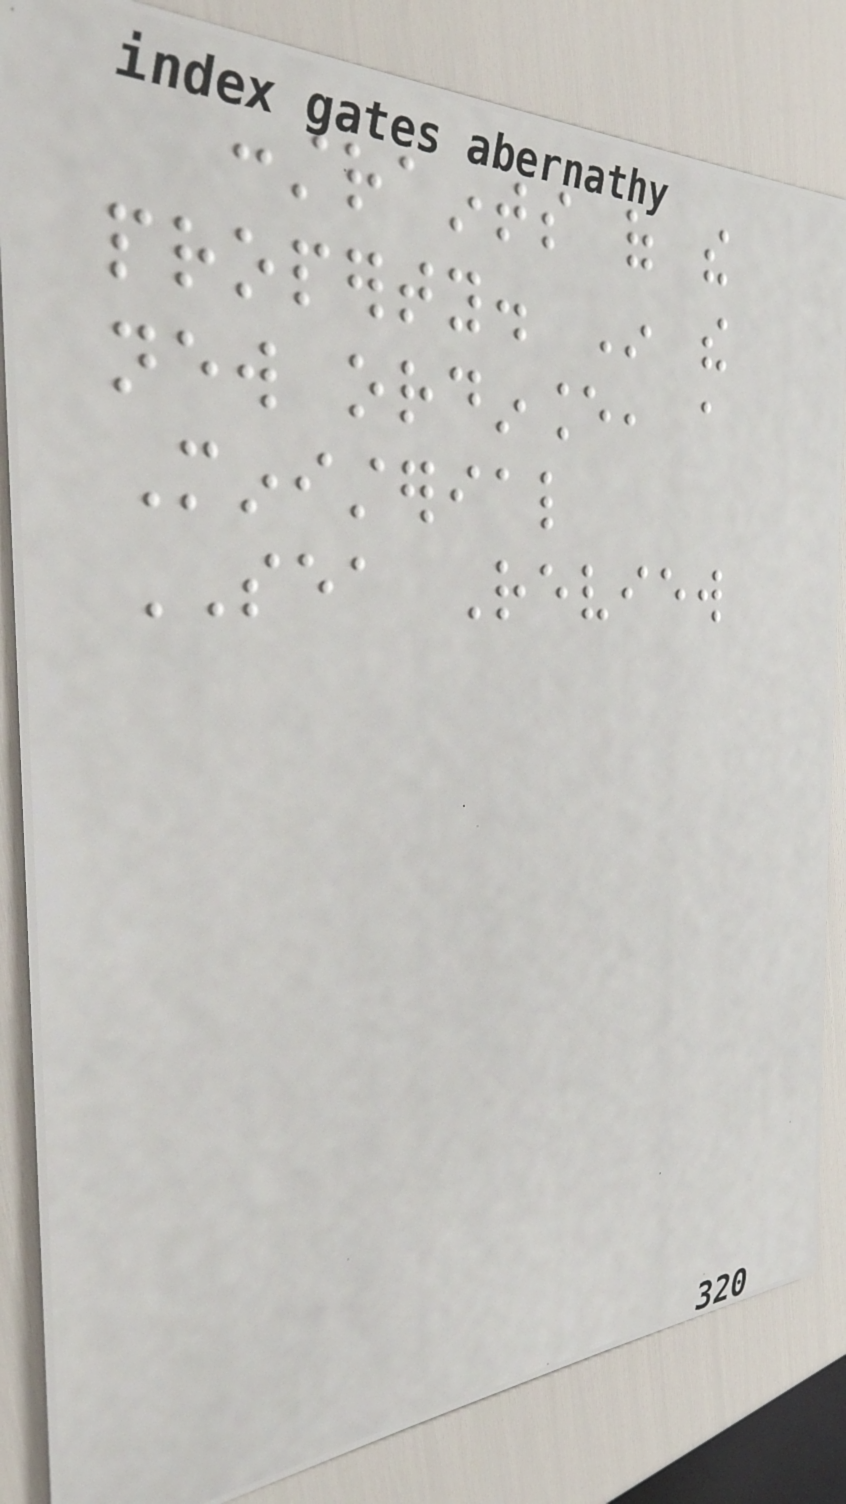constraints of the
property. In the
new ordinance, a
Ministerial
SEA Review
